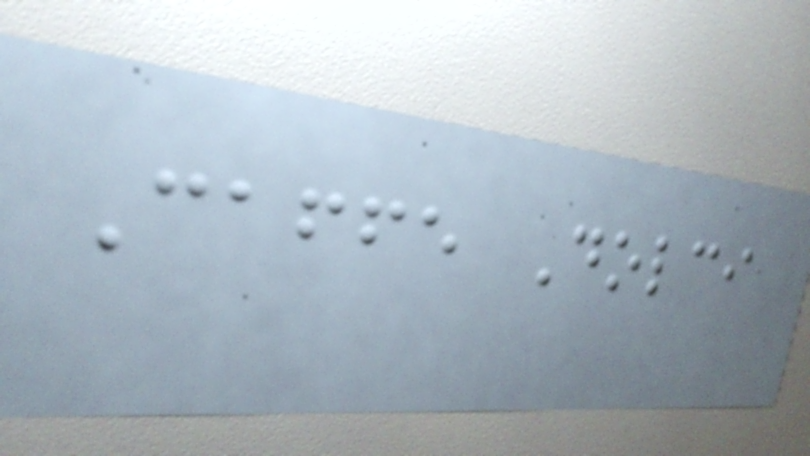Caffe Dolci
